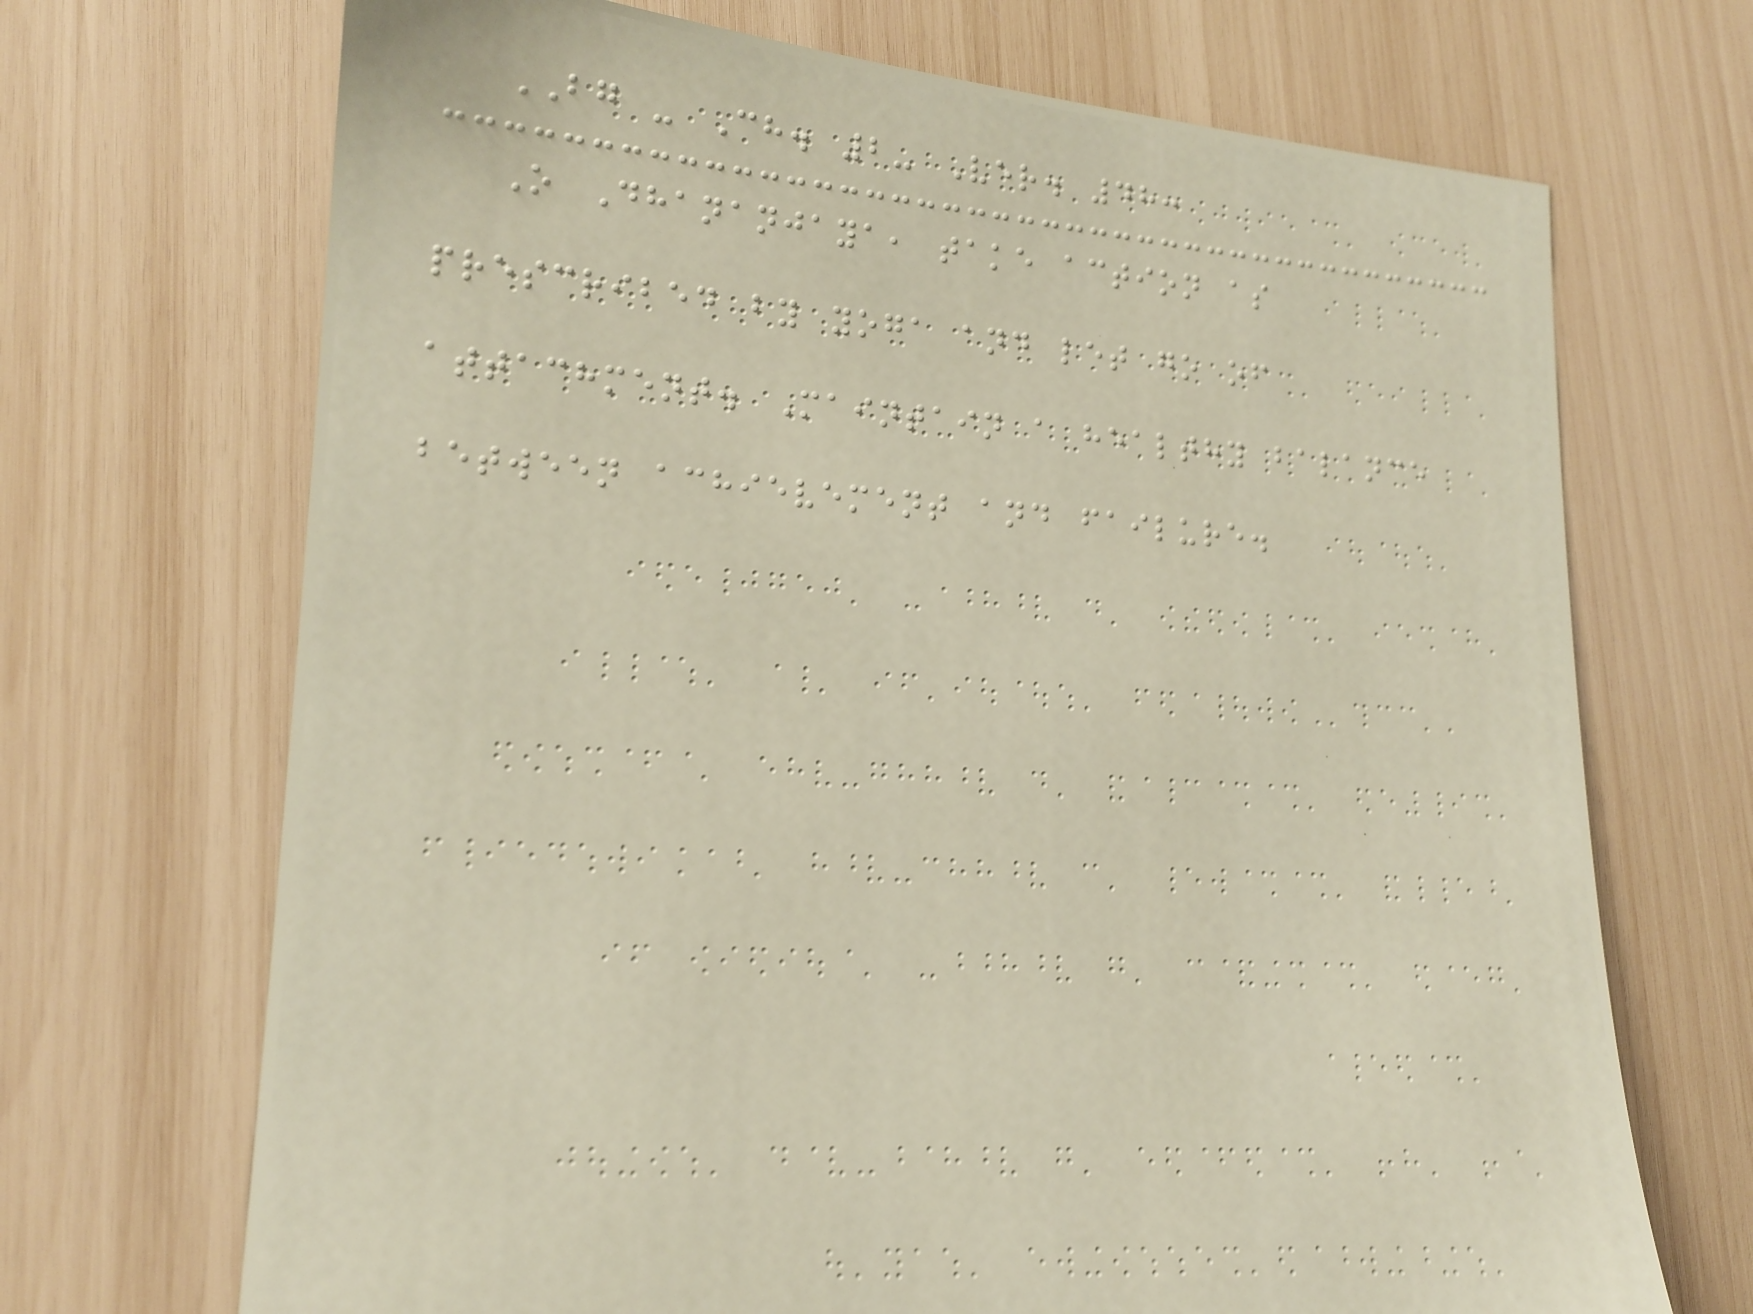BG - Ch. 2- Ver. 48:
O Dhananjaya, take action as
prescribed by yoga and let go of
attachment. Maintain a healthy balance
between achievement and failure.
